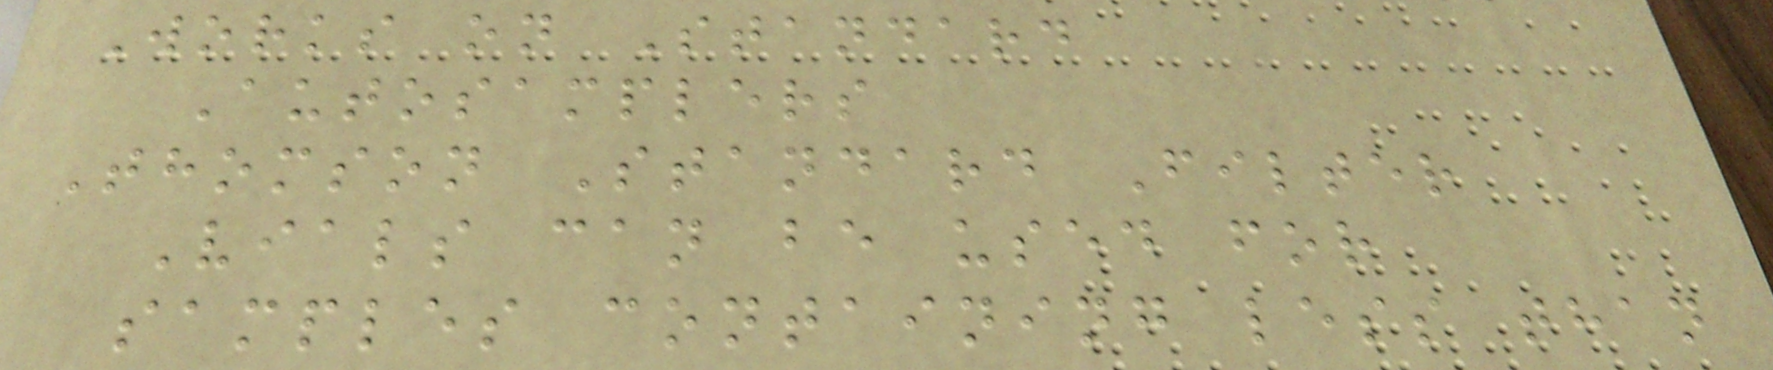Works on Standard
Autosamplers
Thomson Standard Filter
Vials can be used for
samples containing less than
